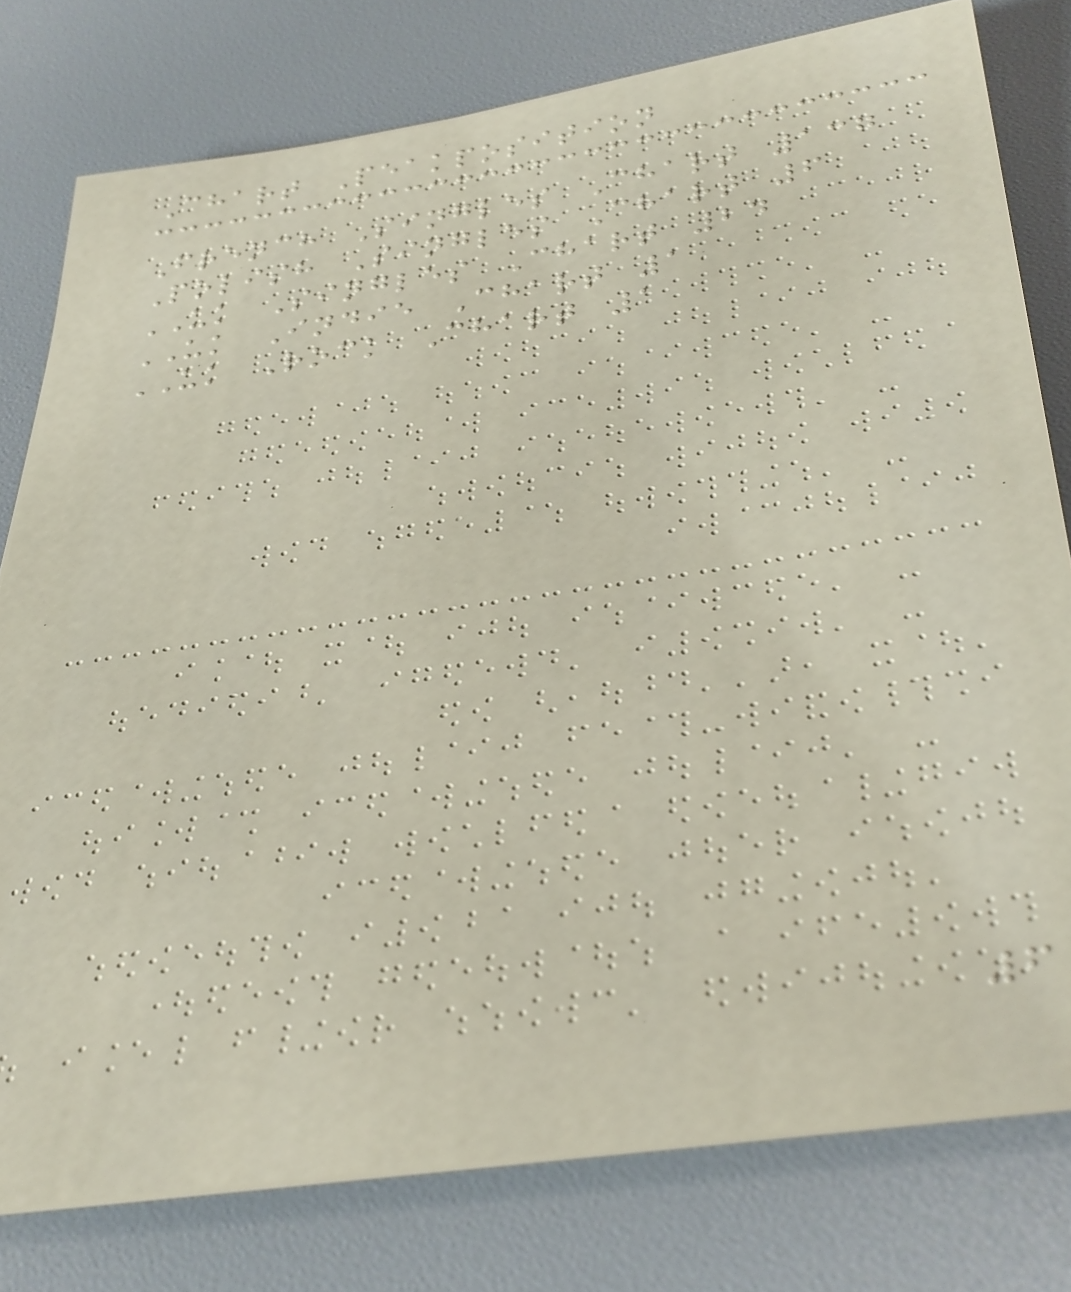Chart Peakposition
French Singles Chart 137
Polish Singles Chart 6
UK Singles Chart 24
UK Indie Chart 1
UK Rock Chart 1
6
